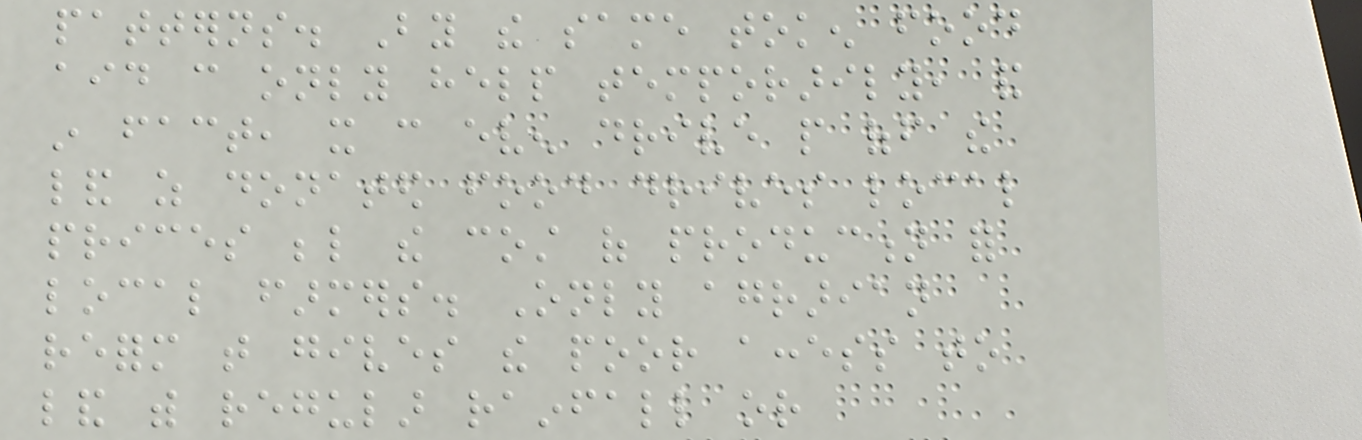patterns. By the same token food
aid can only help temporarily, and
in fact, it can even drive people off the
land as donated food drives local
prices below the cost of production for
local farmers. Only agrarian
reform that gives the poor access to
land with regular rainfall or
